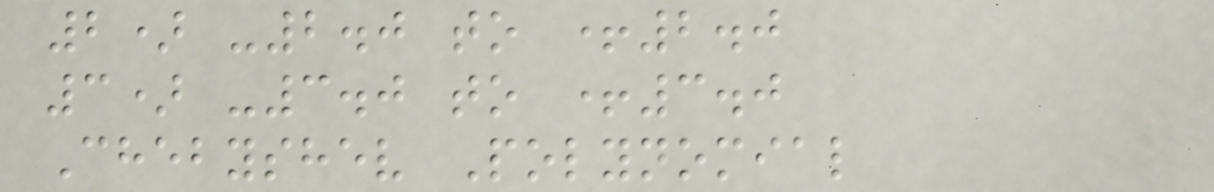2) -2.0 to +2.0
3) -3.0 to +3.0
Chebyshev Polynomial
